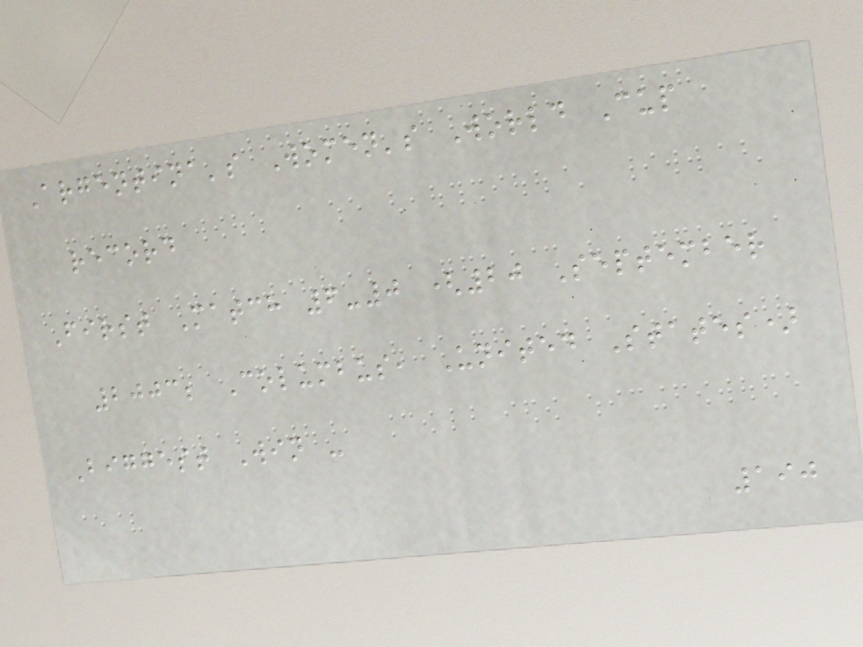Argentina's Women's World Cup
record
First Match 6-0 (20 September
2003; Columbus, United States)
Biggest Win -
190
